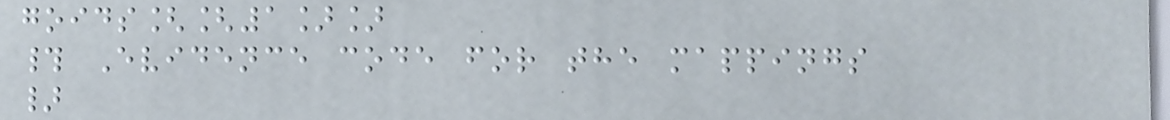goids[[1]]
# Evidence code for the mappings
}
